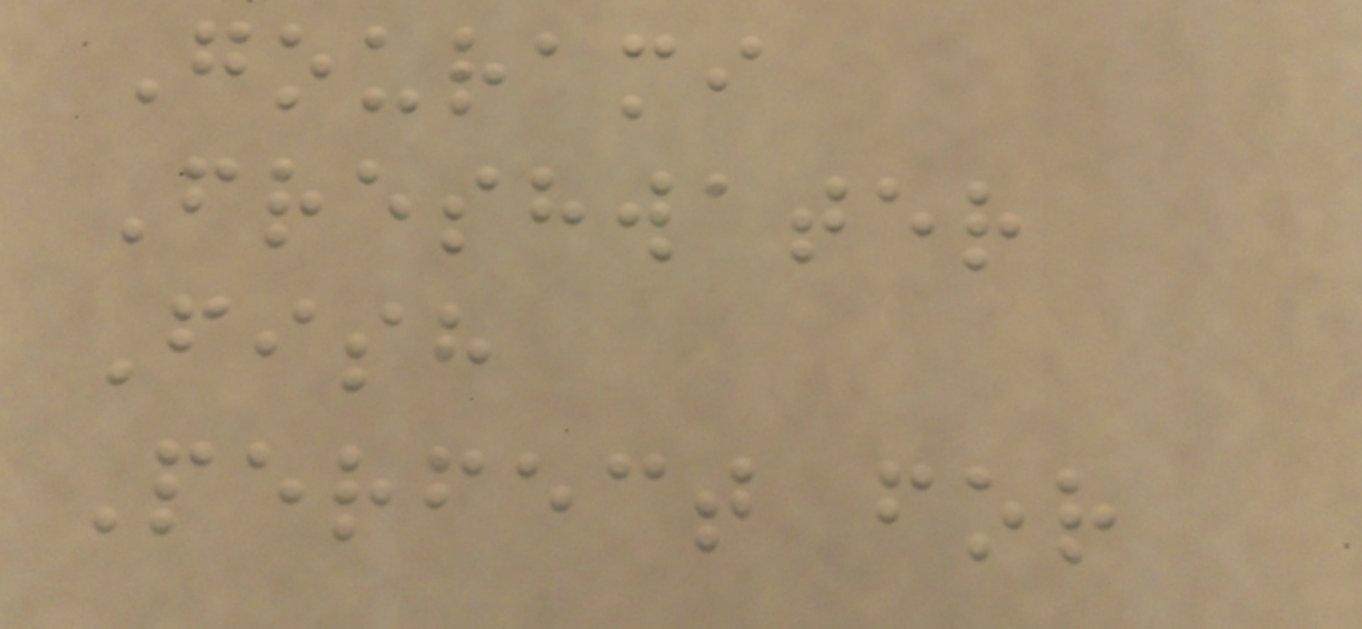Gourami
Freshwater
Fish
Perfect for
